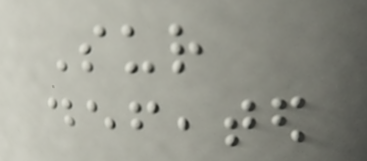Sur
defeated
